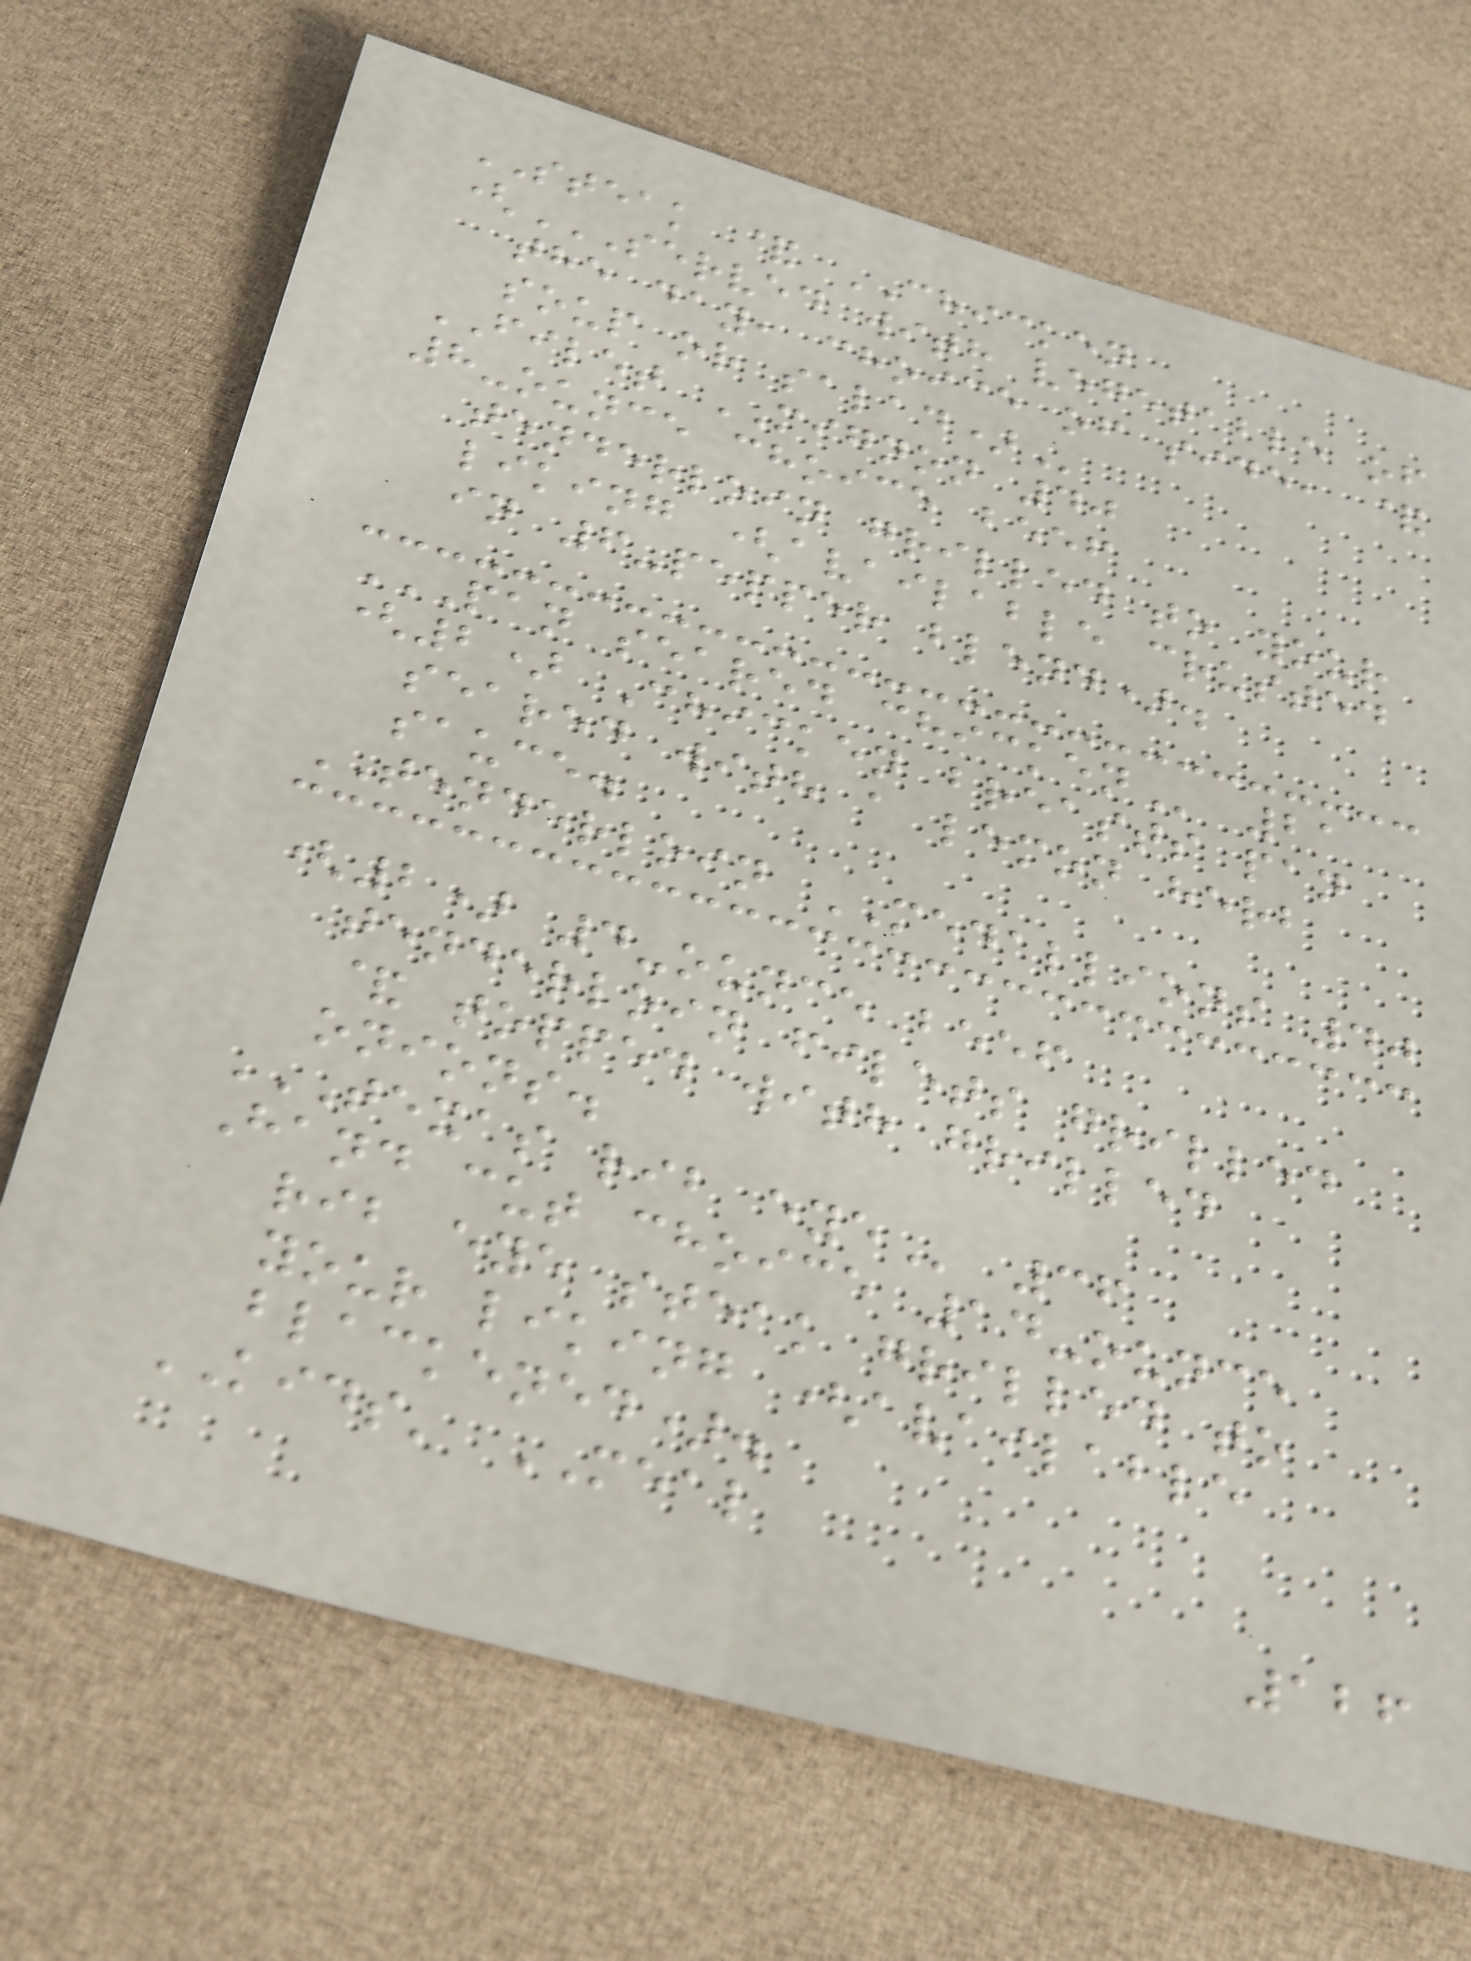STEAK & CHICKEN
(SERVED WITH VEGETABLE OF
THE DAY, CHOICE OF SIDE, &
SOUP OR SALAD)
FILET MIGNON 40
8-ounce choice beef
tenderloin grilled to your
liking (available crusted
in 6-pepper blend).
PAN SEARED CHICKEN 21
(2) Chicken breasts pan
seared with a lemon herb
sauce.
TENDERLOIN MEDALLIONS 40
(2) 4-ounce beef
tenderloin filets grilled
& topped with grilled
onions.
TEXAS RIB EYE 36
Hand cut choice 14-ounce
rib eye steak grilled to
your liking (available
blackened).
KIDS' MEAL
126
